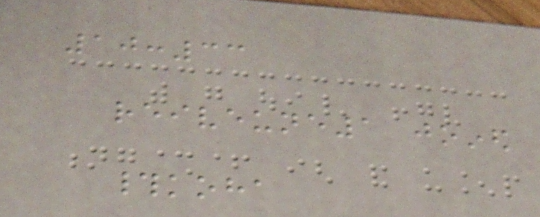10:33
reiveune1 joined
#koha
